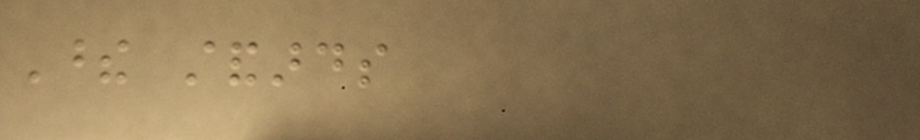These standards
